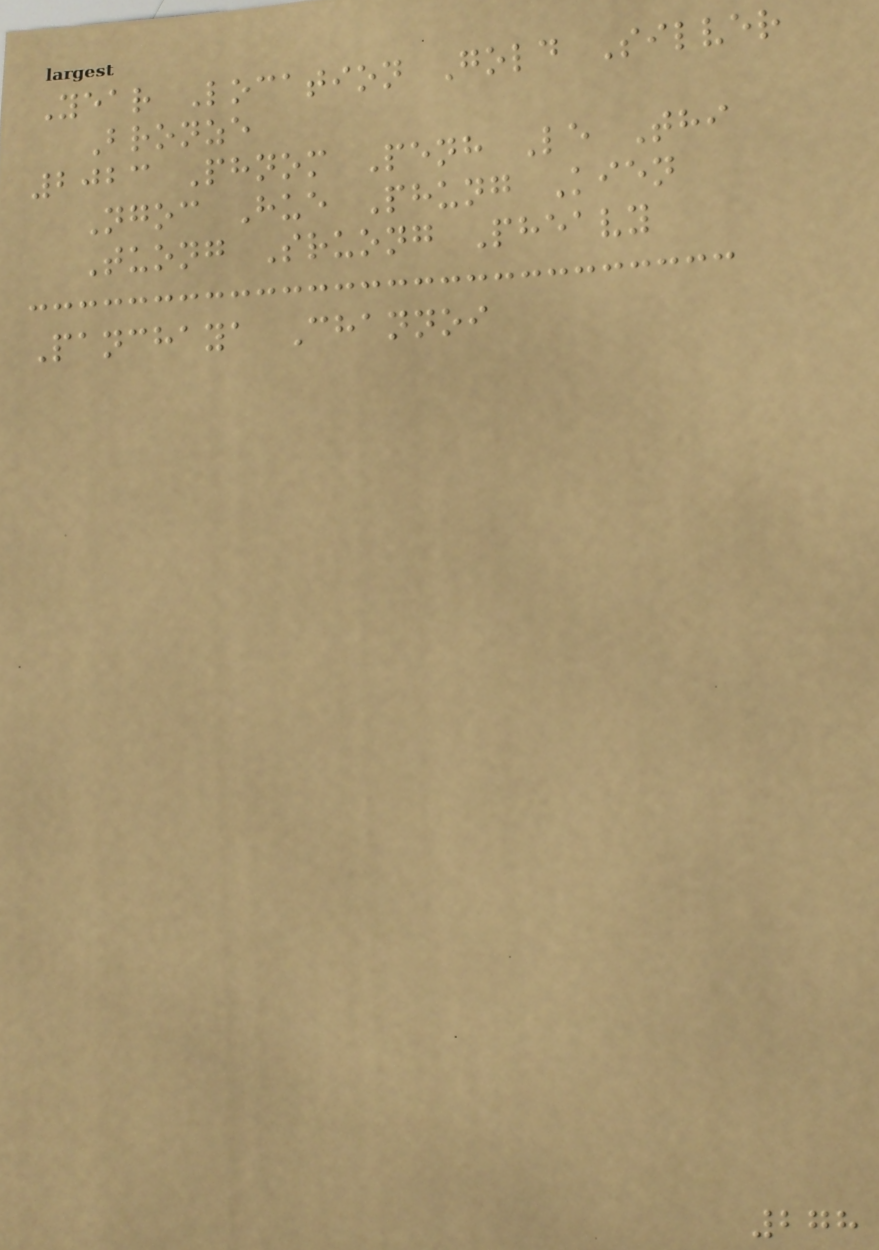Year Location Gold Silver
Bronze
2023 Phnom Penh Le Thi
Ngoc Hue Phung Kien
Tuong Sruong Pheavy
Panchaya Channoi
278
